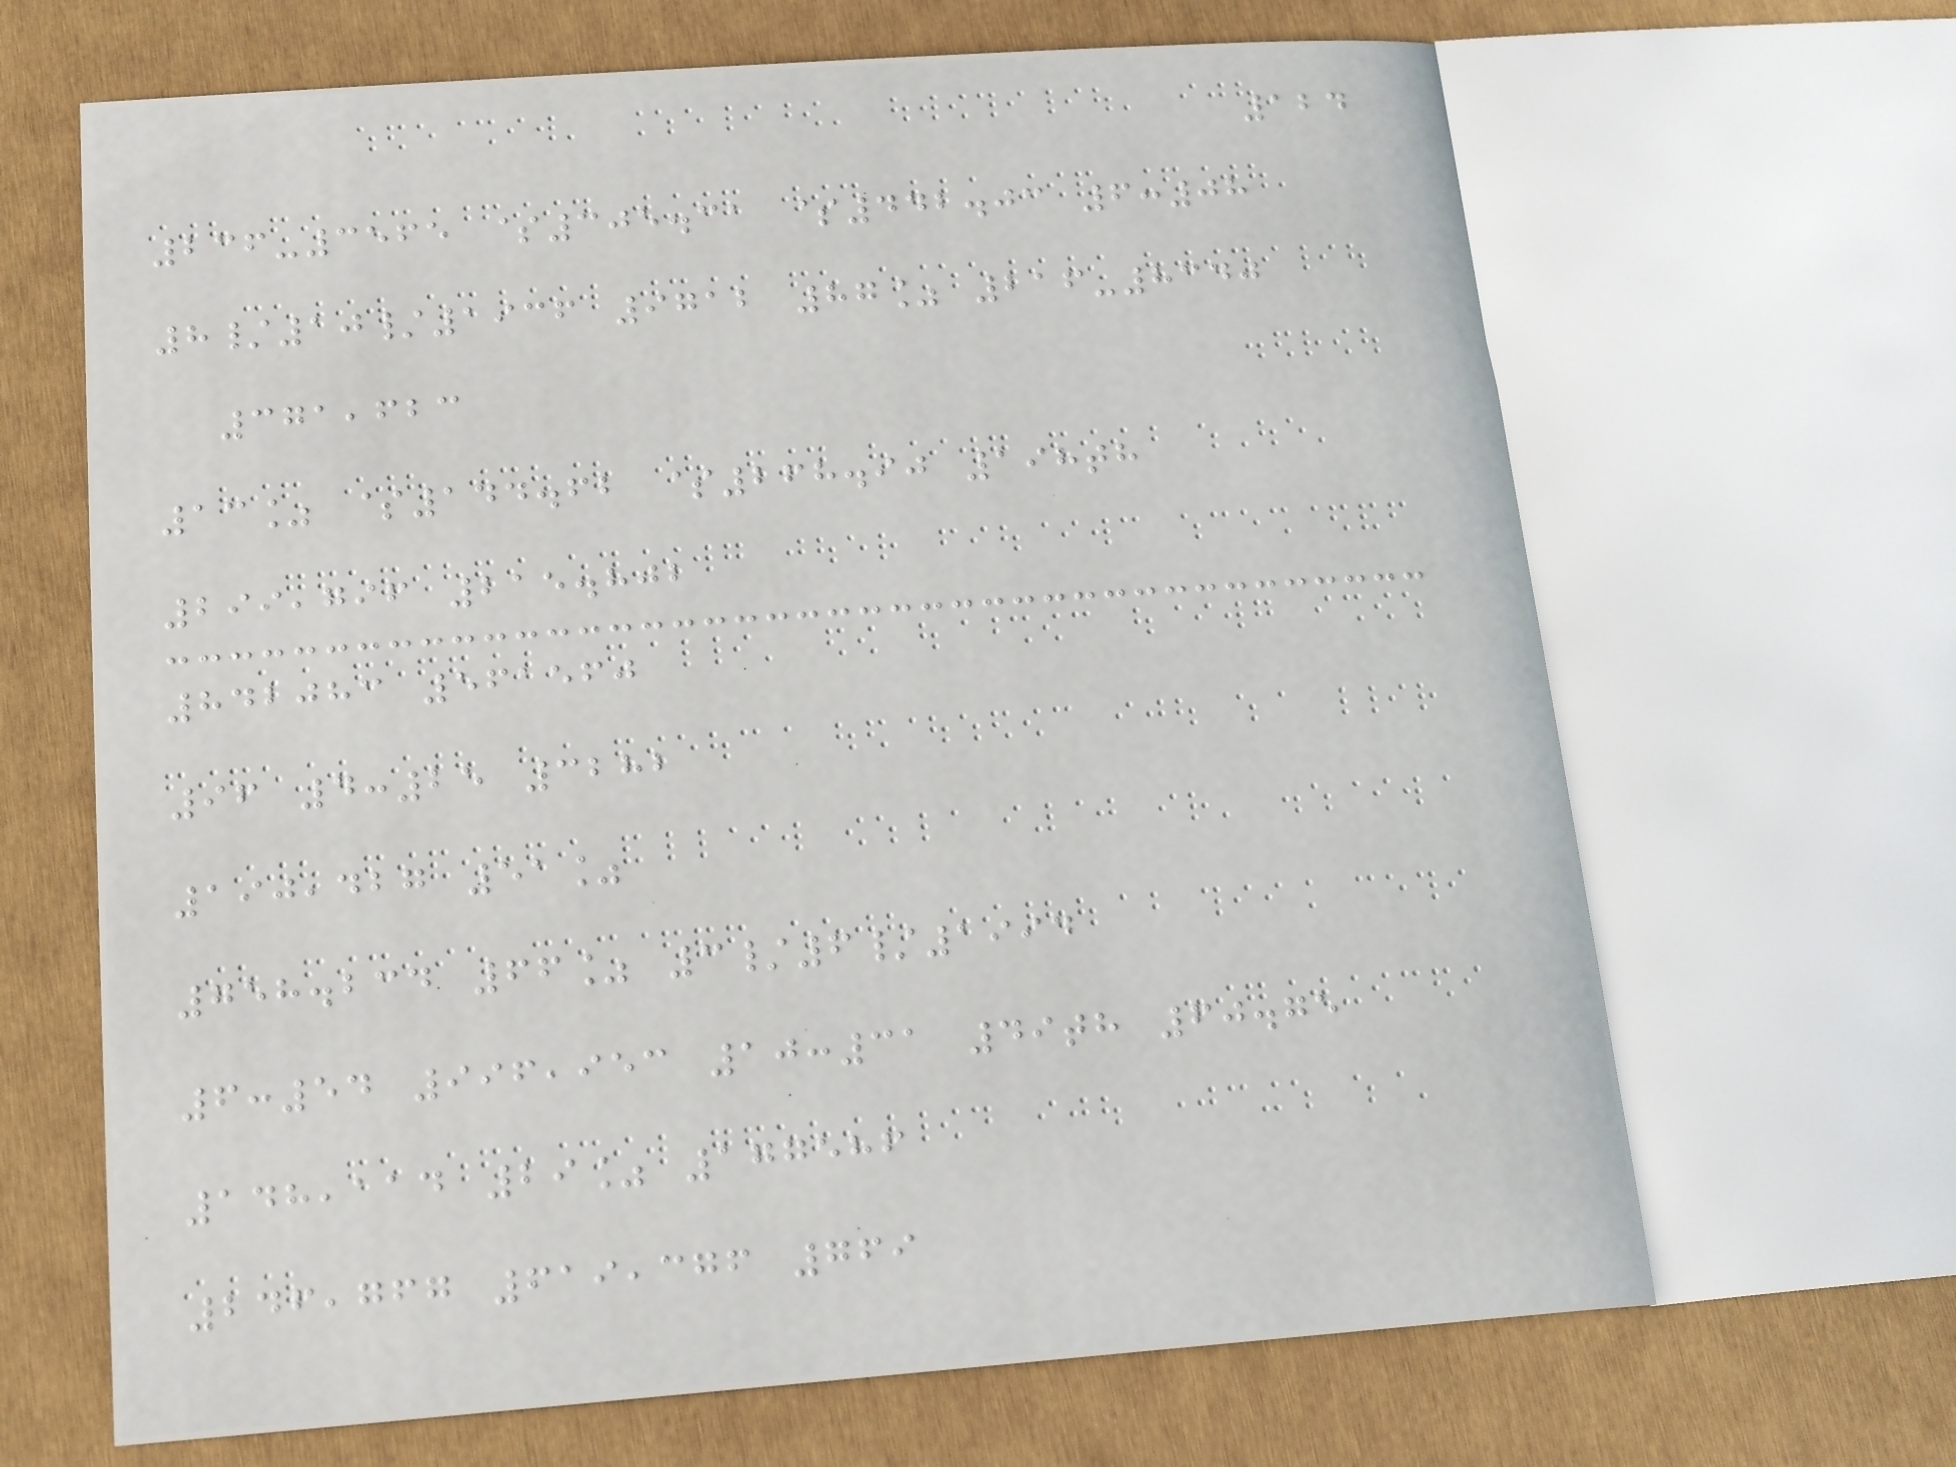124
236-3565 $305.31 $442.03 6:08
8/10/1936 9712 87% 216-8340
371,623
13% $144.62 $268.90 198th
299,796 215.802
842083 561560
96 4:25 3282
190,427 51%
758.234 66% 3/6/1994
6:54 996,953 10:31 49th 60.75
148,114 29% 177586
246,767 619,376 769
